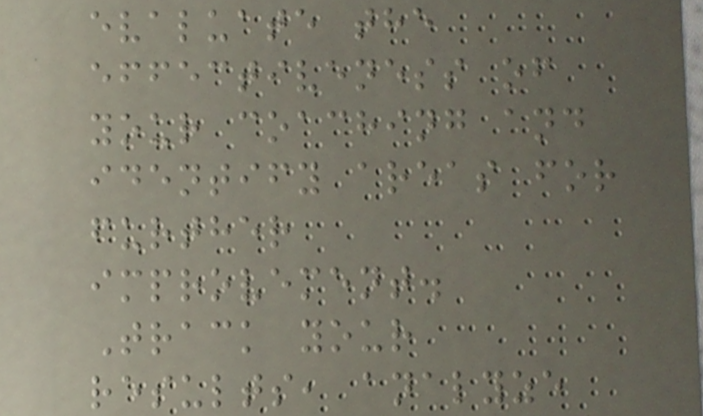evaluate the
effectiveness of
your coaching and
identify areas for
further
improvement.
Track your
results, analyze
